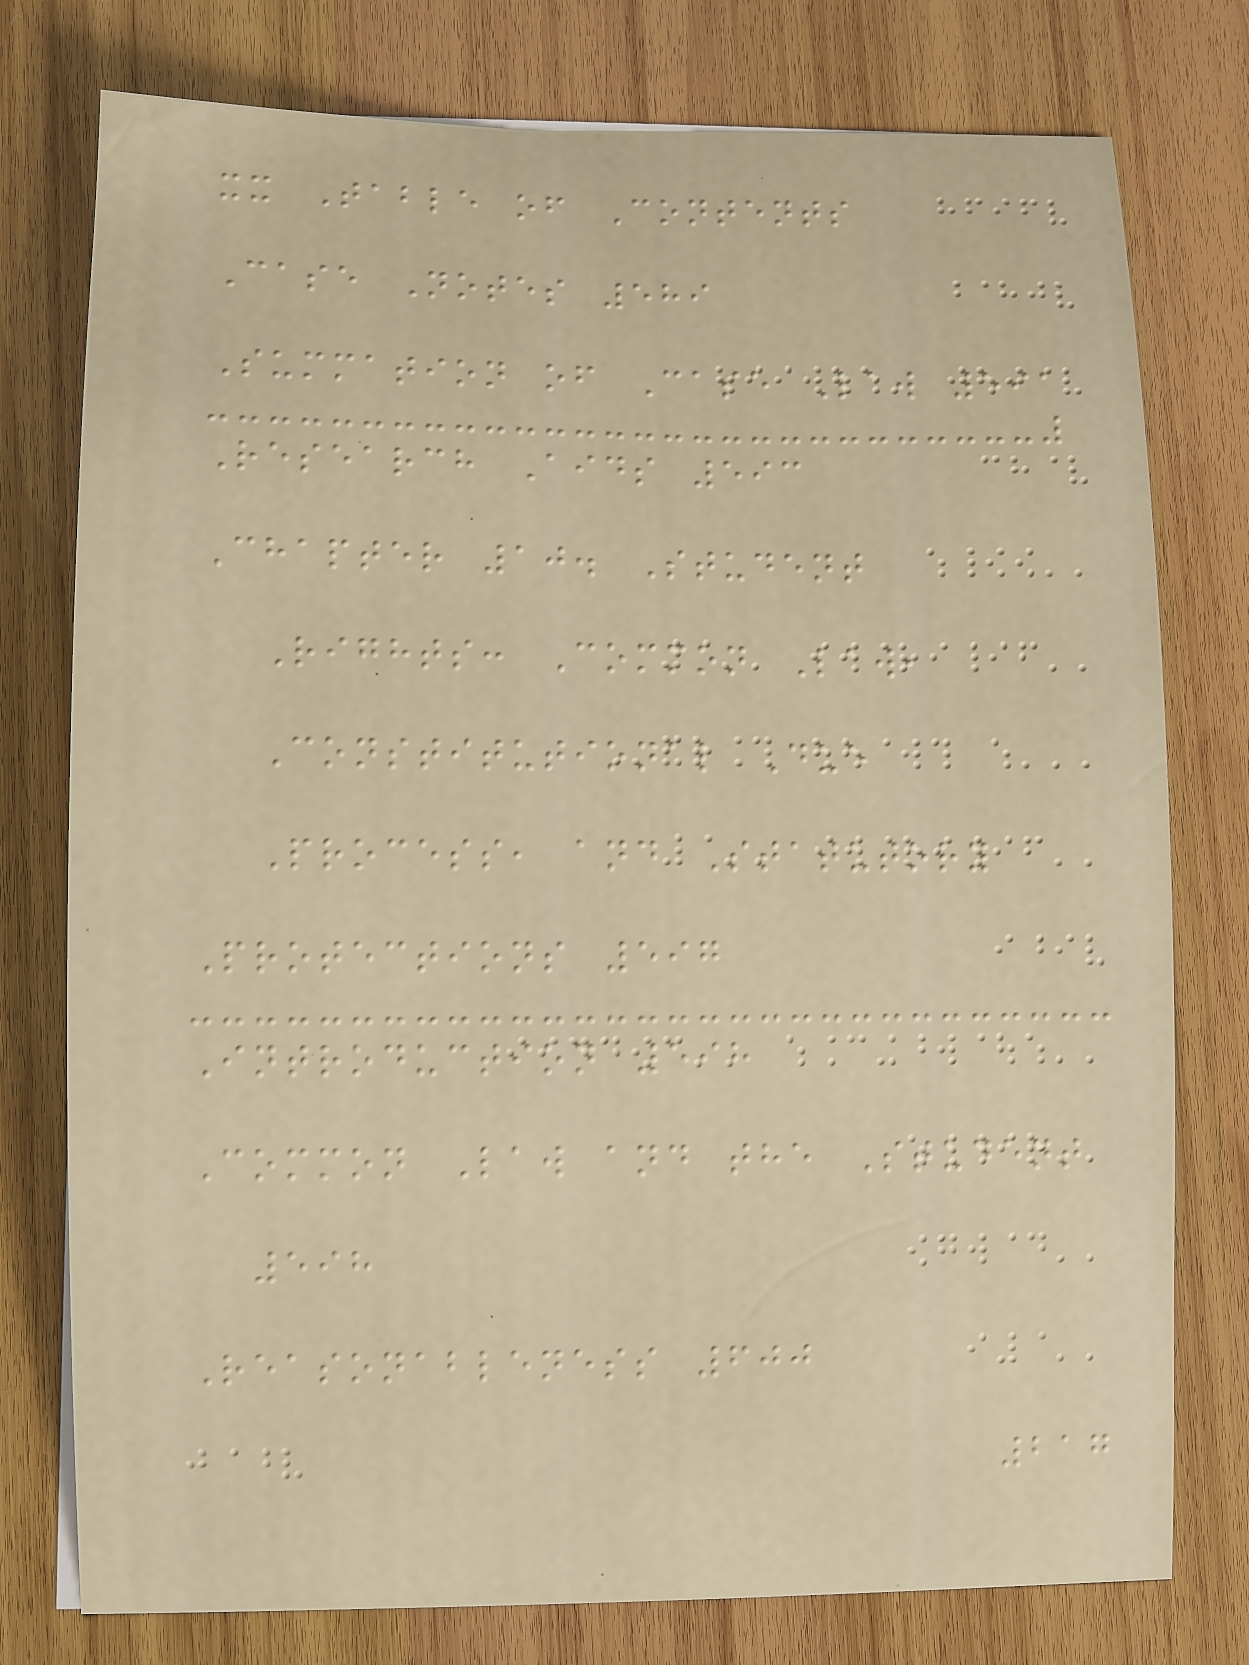xx Table of Contents
Case Notes 589
Summation of Case Law 591
Research Aids 593
Chapter 10. Student
Rights: Common Law,
Constitutional Due
Process, and Statutory
Protections 597
Introduction 598
Common Law and the Student
598
Reasonableness 600
217
